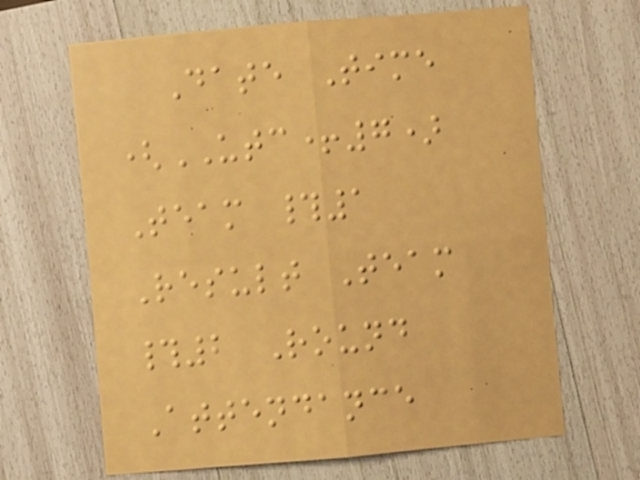Date Time
(UTC+7)
Team #1
Result Team
#2 Round
Attendance
